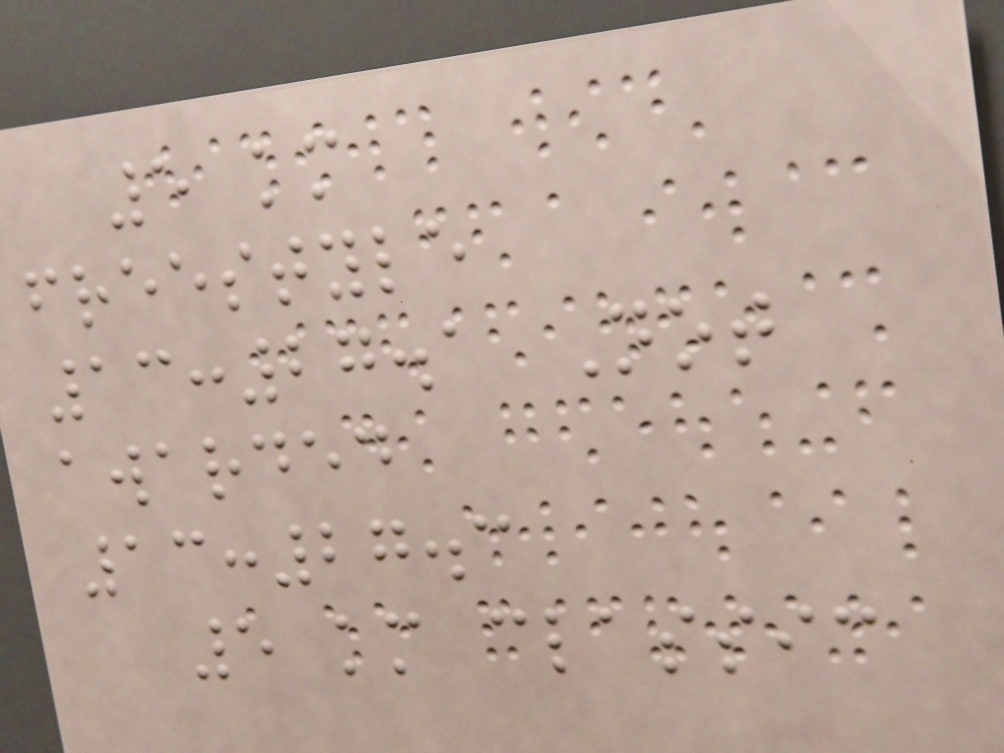5 km
freestyle
13:27.1 Not
awarded
13:27.3
5 km classic
